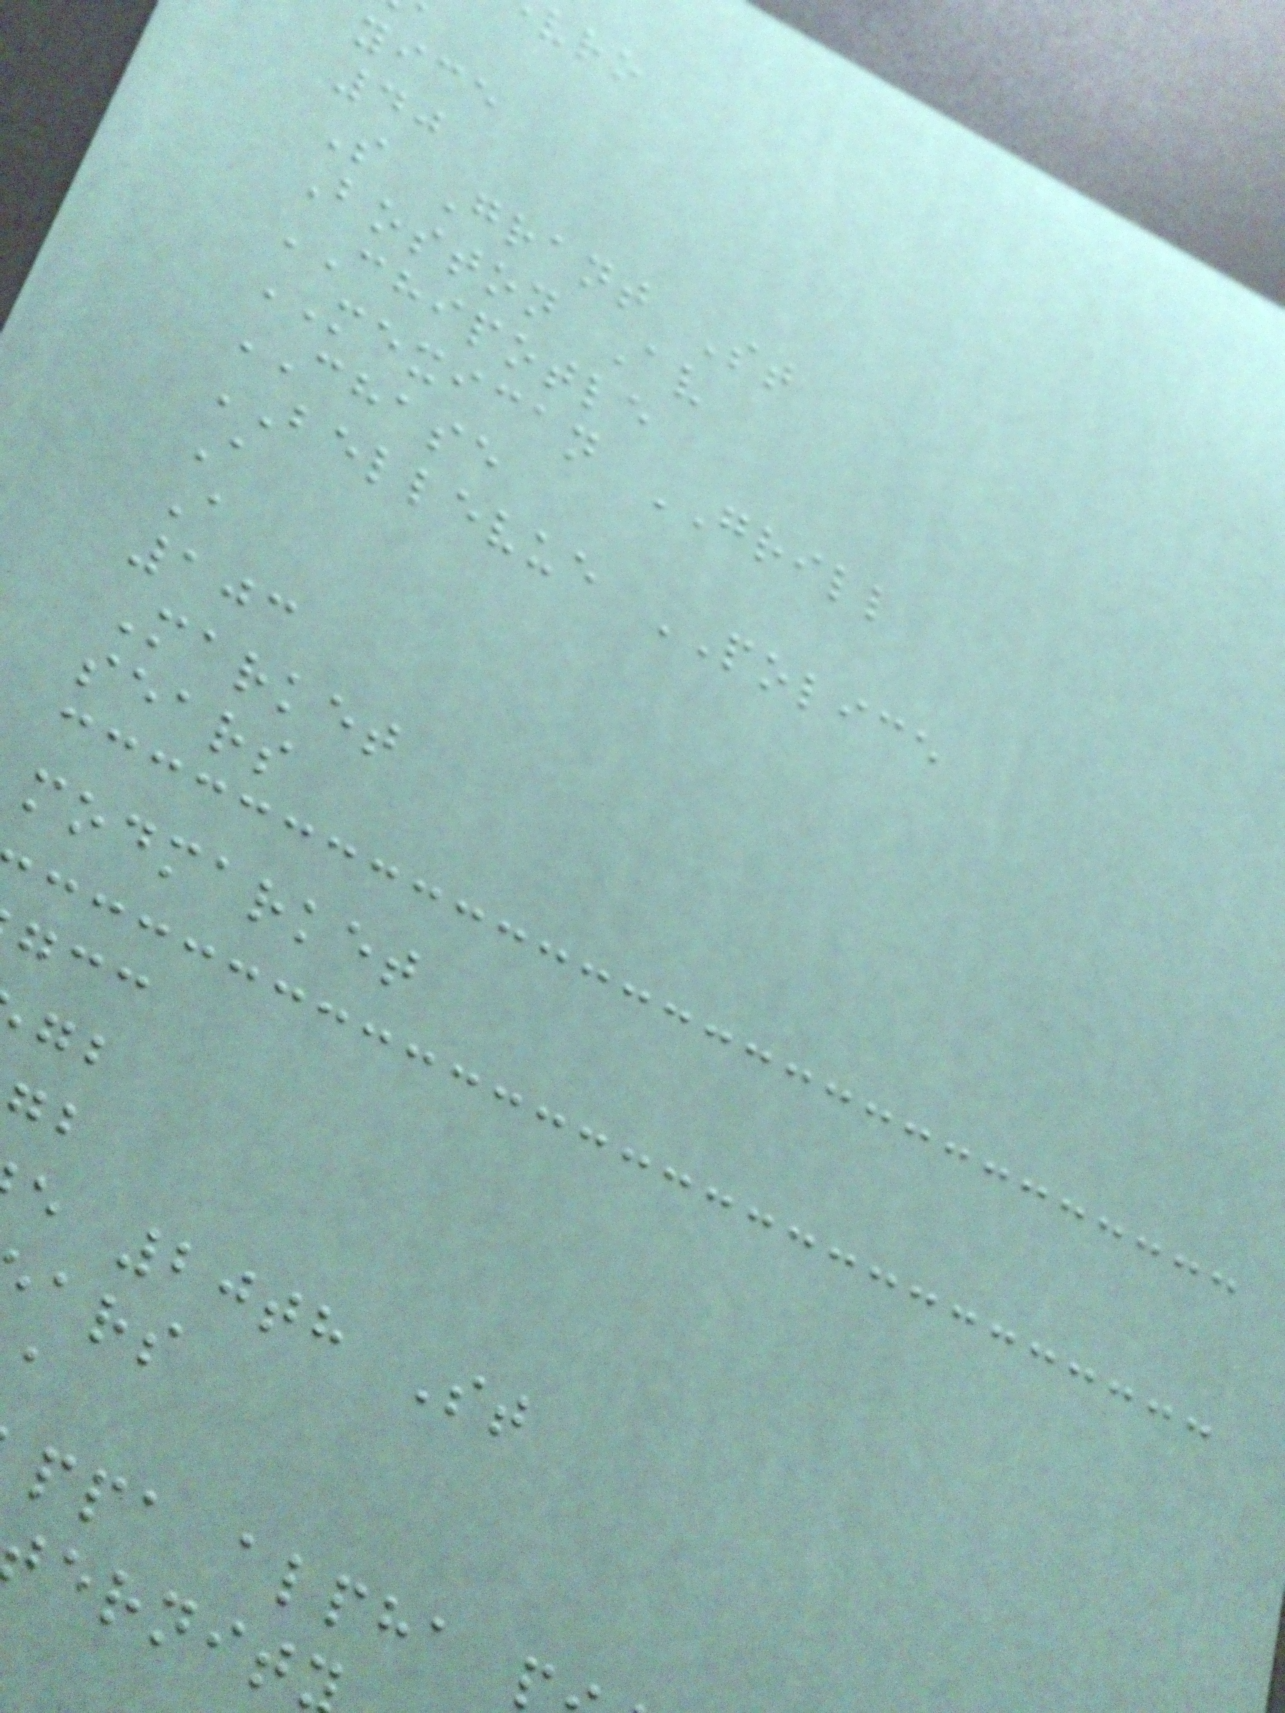yice
40
S Grant St
Boston Av
CHIPOTLE
MEXICAN GRILL
CHASE
BELLEVUE POLICE
A
A
103
Market
sears
modmarket
e 20th St
ppa alpha
